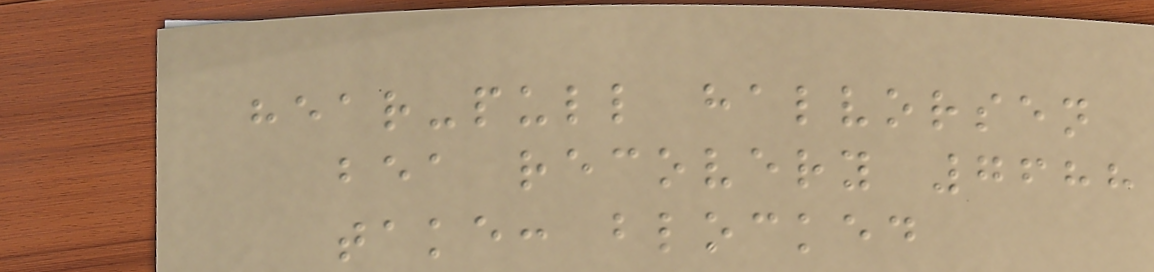hear-pull halvorsen
bea recovery 7688
take: blocked
